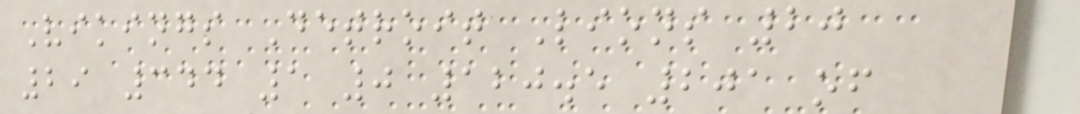Vikings Detroit Lions 20
29 344 1 0 120.5 201 of
